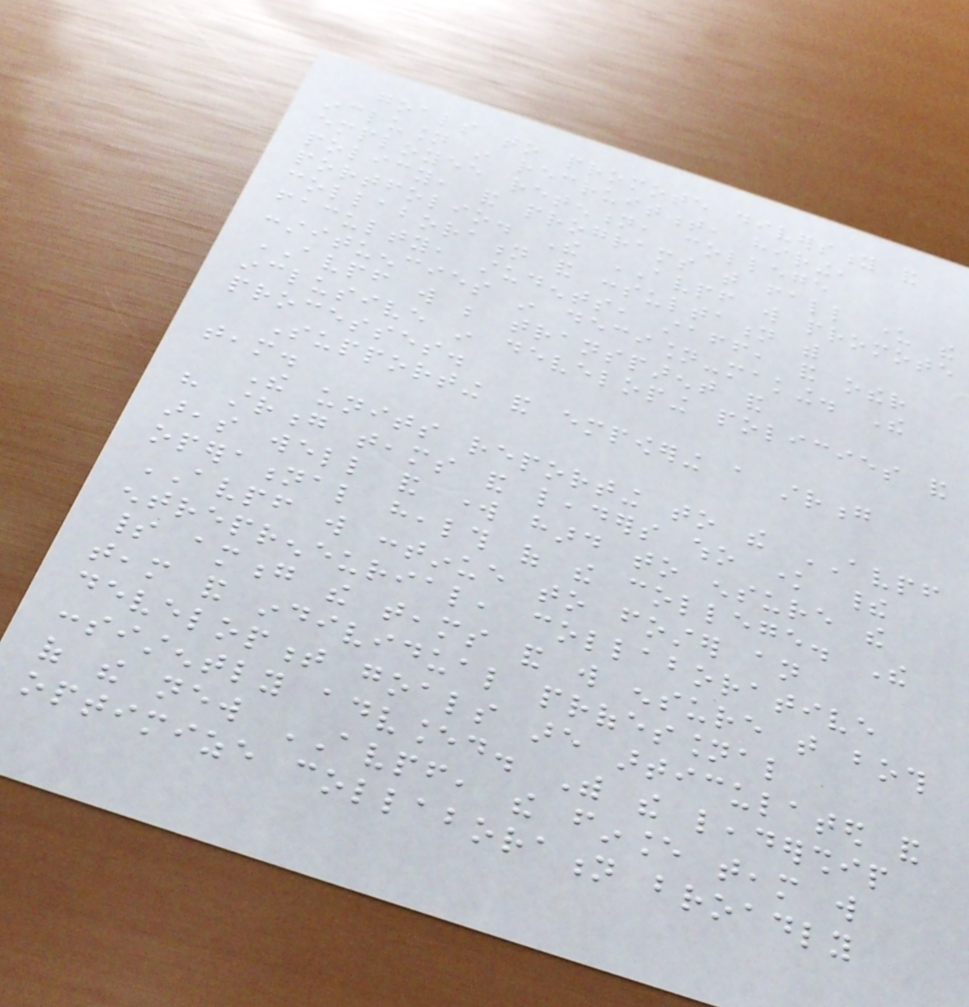goals to promote diversity and
inclusion in recruitment, hiring,
employee retention, college
policy, and programs that fall under the
portfolio. The AVPF will promote
collaboration and consultation with
faculty, students, staff, and other
constituencies in decision-making. The
AVPF will be transparent and
inclusive in developing policies and
processes.
Supporting and empowering a strong
team.
The units reporting to the AVPF
have strong teams and leaders who know their
areas well and work hard to ensure the
operational health of the college. The
AVPF will continue to foster an
entrepreneurial, collaborative
spirit among the teams and will ensure that both
team and individual professional
development goals are articulated and
consistently advanced. With the leadership
of the new AVPF, the finance team will
optimize collaboration broadly
